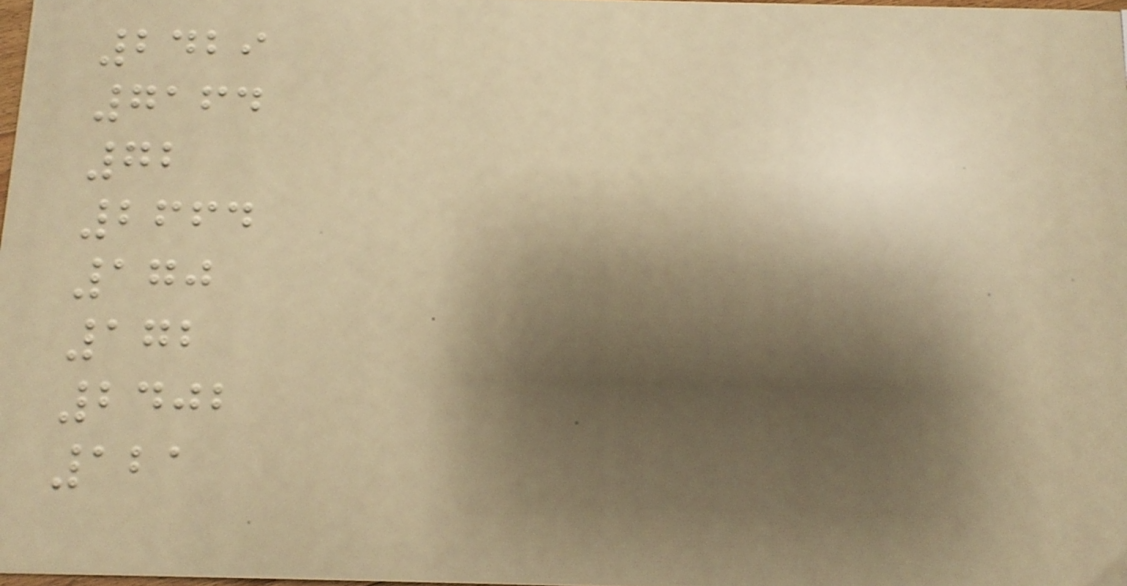2429
7164
72
2664
170
172
2402
121
